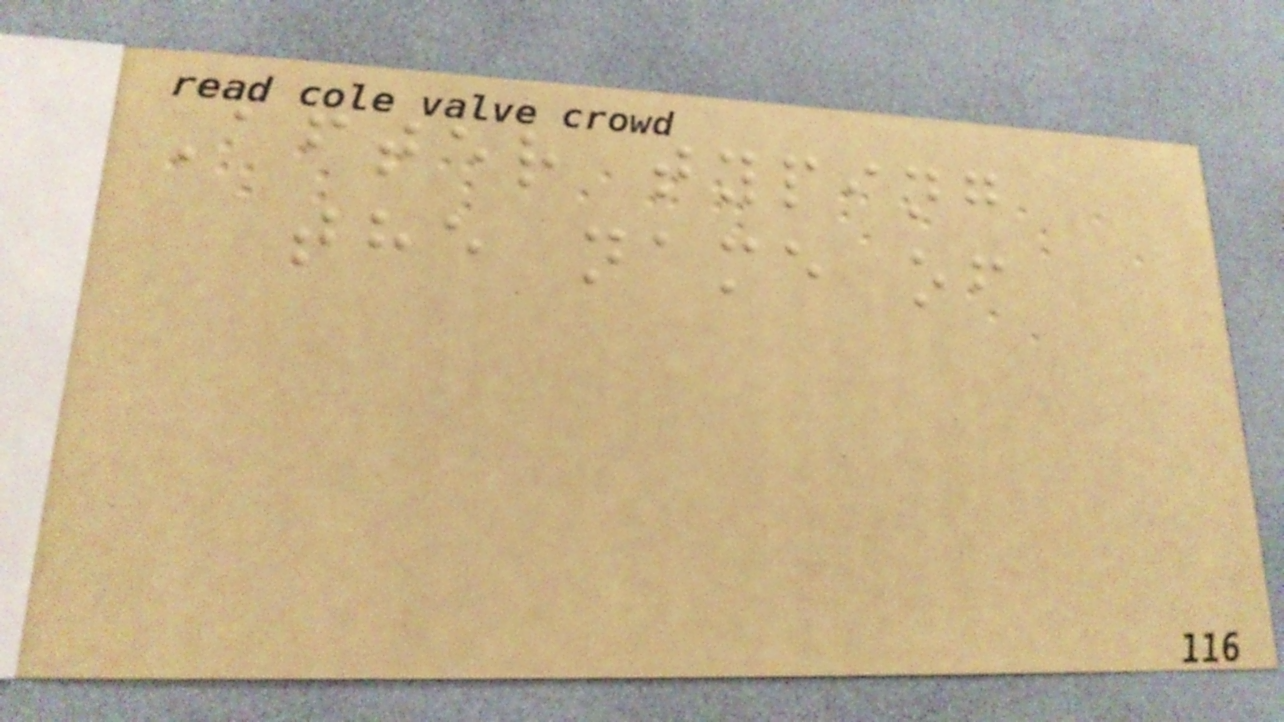After typing
the name of
